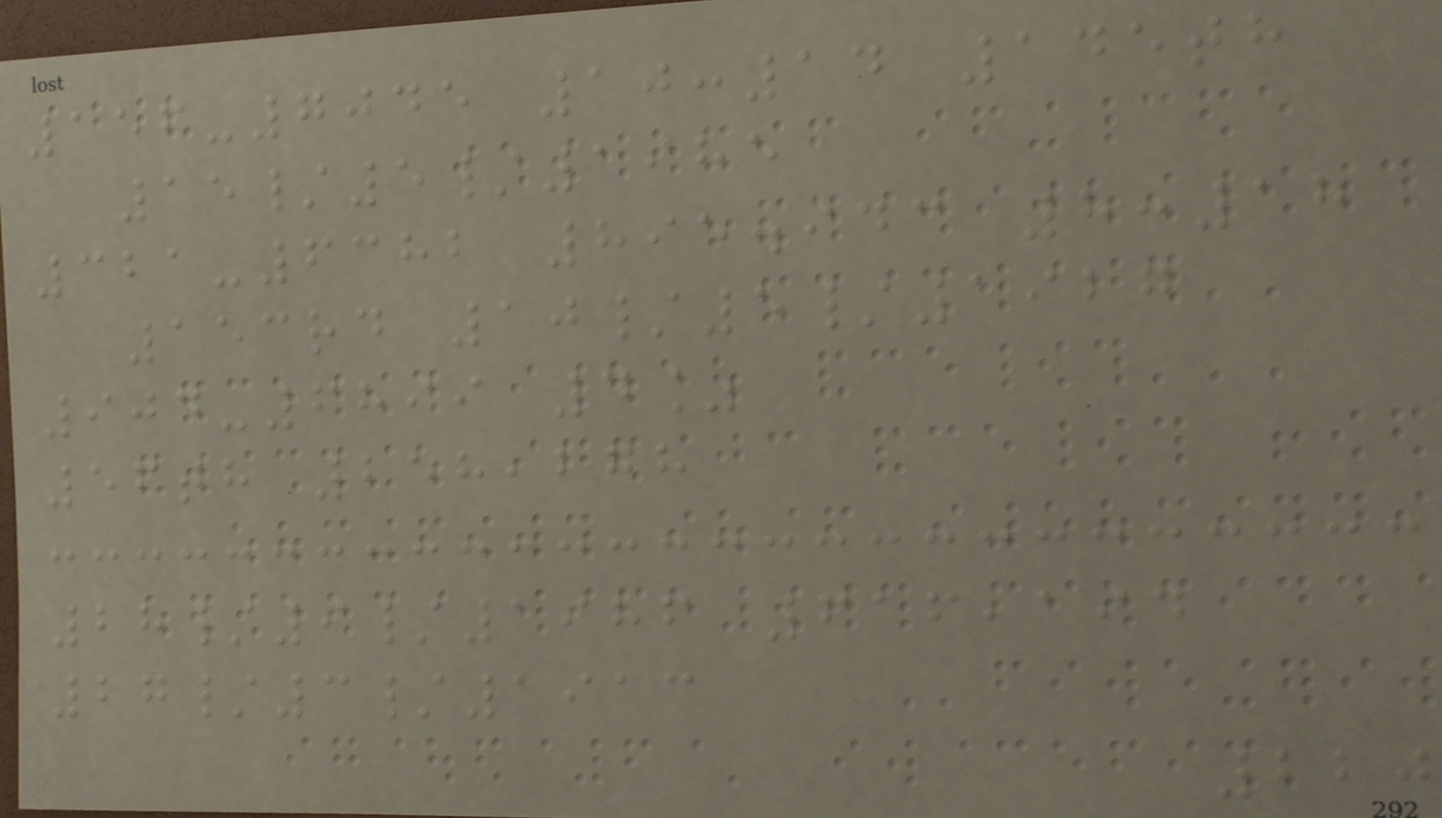156-7045 10:14 145th
15/5/1985
321-6382 895.943 8:18
153rd 10/5/1927
904-6899 4%
56th 258,278
28/9/1986 616,194
27/3/1913
220
